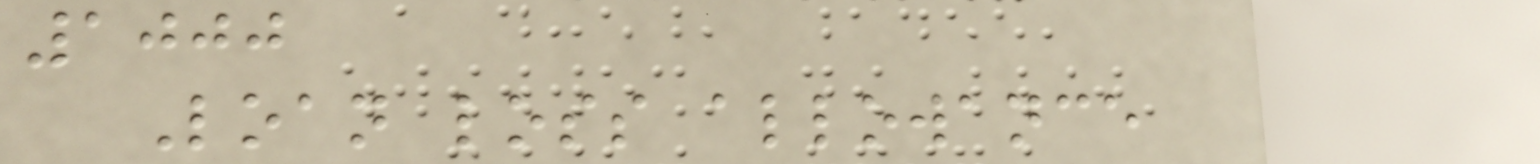1000
Loan loss allowance
